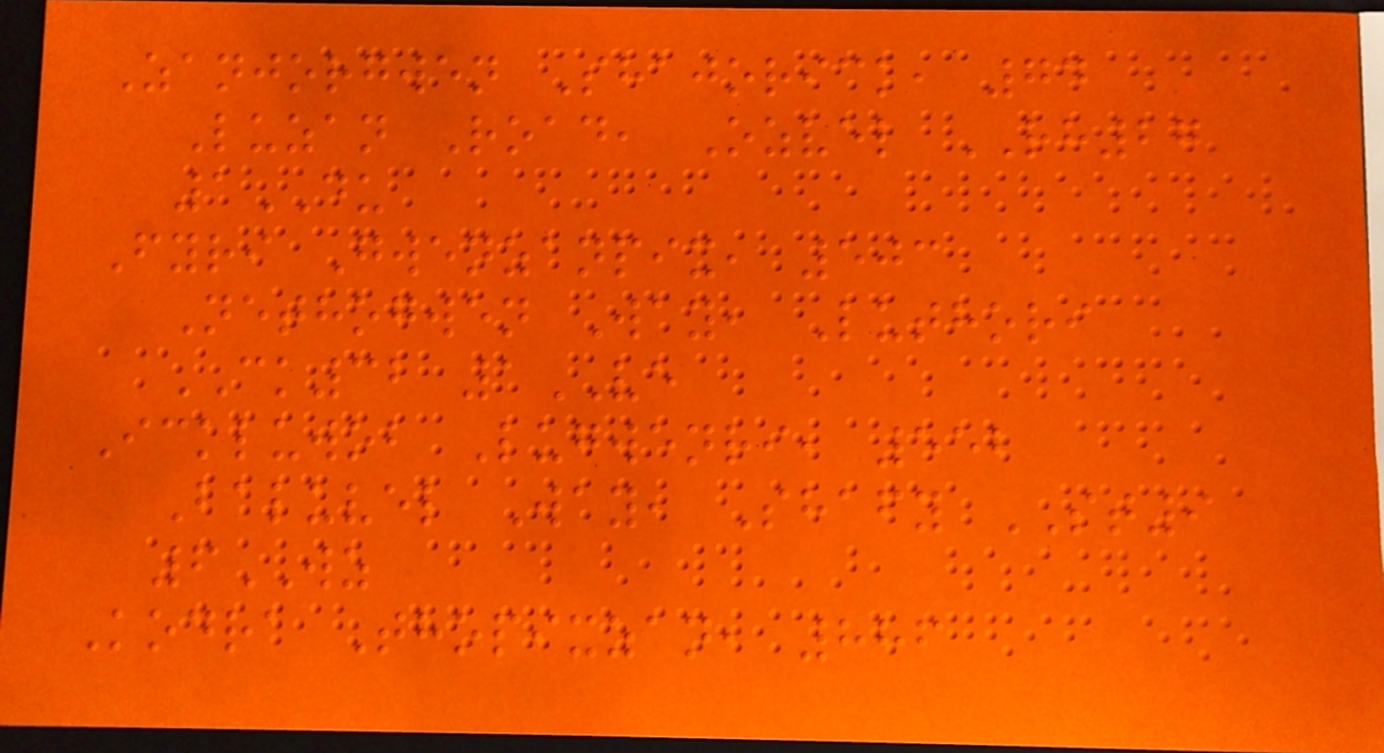Zanjorgwen Shajorick, 74
Luzan Road, Ozvel RH27
1DU
Fyri Gwenzanpix, 503
Nethogwen Way, Luthori
CK32 1VE
Ickluwob Lugwenri, 552
Baluvel Way, Shafy ST9
6WZ
Kodra Thopixzan, 886
